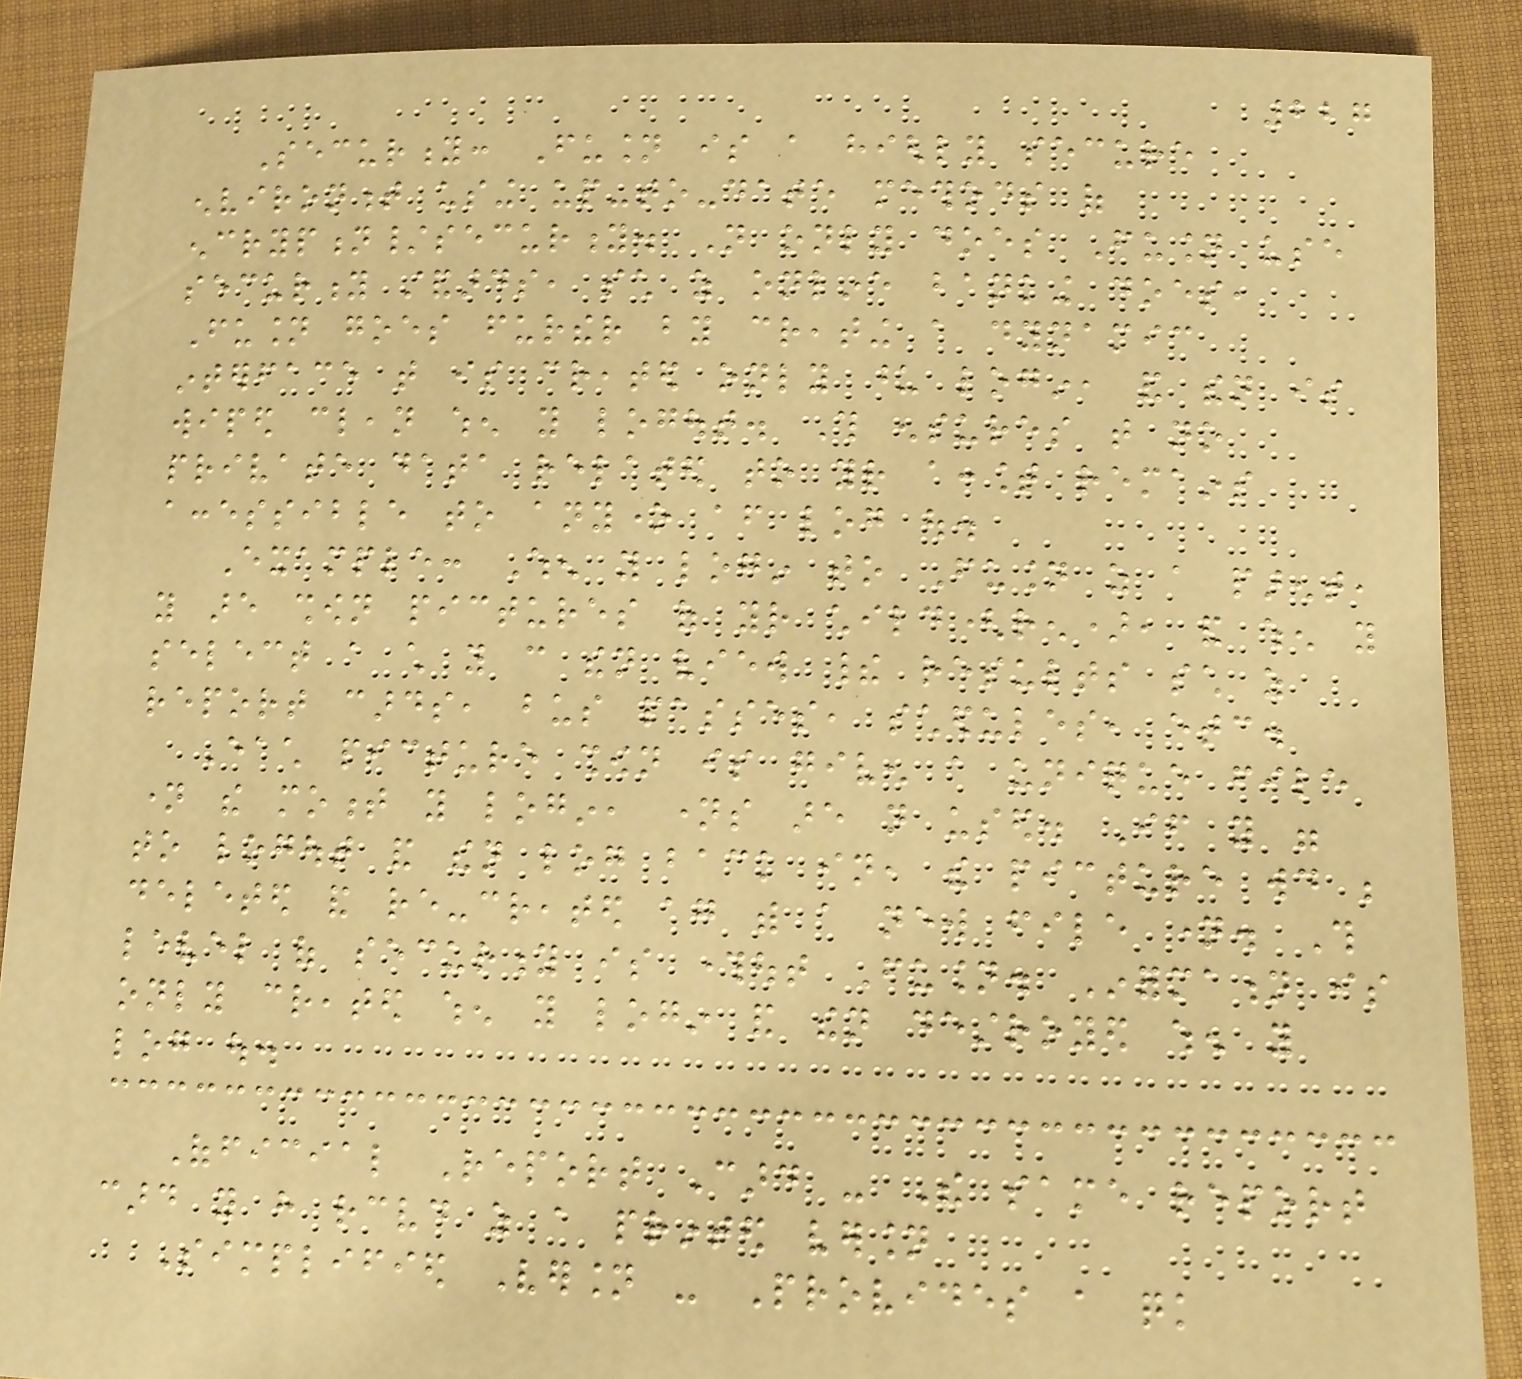227
Security: Fusion is a highly secure
environment using up-to-date methods of
encryption/security. Not only does Fusion use
security standards, such as online banking does,
Fusion goes further by creating a dynamic
interface that is created only upon login, and then is
wiped clean when you logout. This ensures that no
private data related to your account remains
accessible to anyone after log out.
Example: When you login to Fusion as a parent,
you are shown pictures of your child(ren), and when you
select a child you can then view their results such as
report cards, bus passes, schedules, etc.
Each picture shown is given a unique file
name the moment you login, names are not used. If you were
to logout and then log back in, the picture would be
deleted and re-created again with a new file name. This
level of security is throughout Fusion. Information is
only created when you login and then destroyed when you
log out.
Official Report Card - The same report
card you have received as a printed version
Simplified Version - Provides a quick
